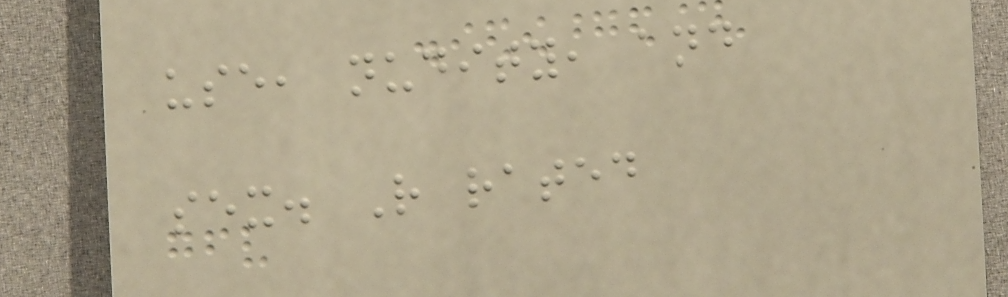use, nudity, and
sex. R rated
